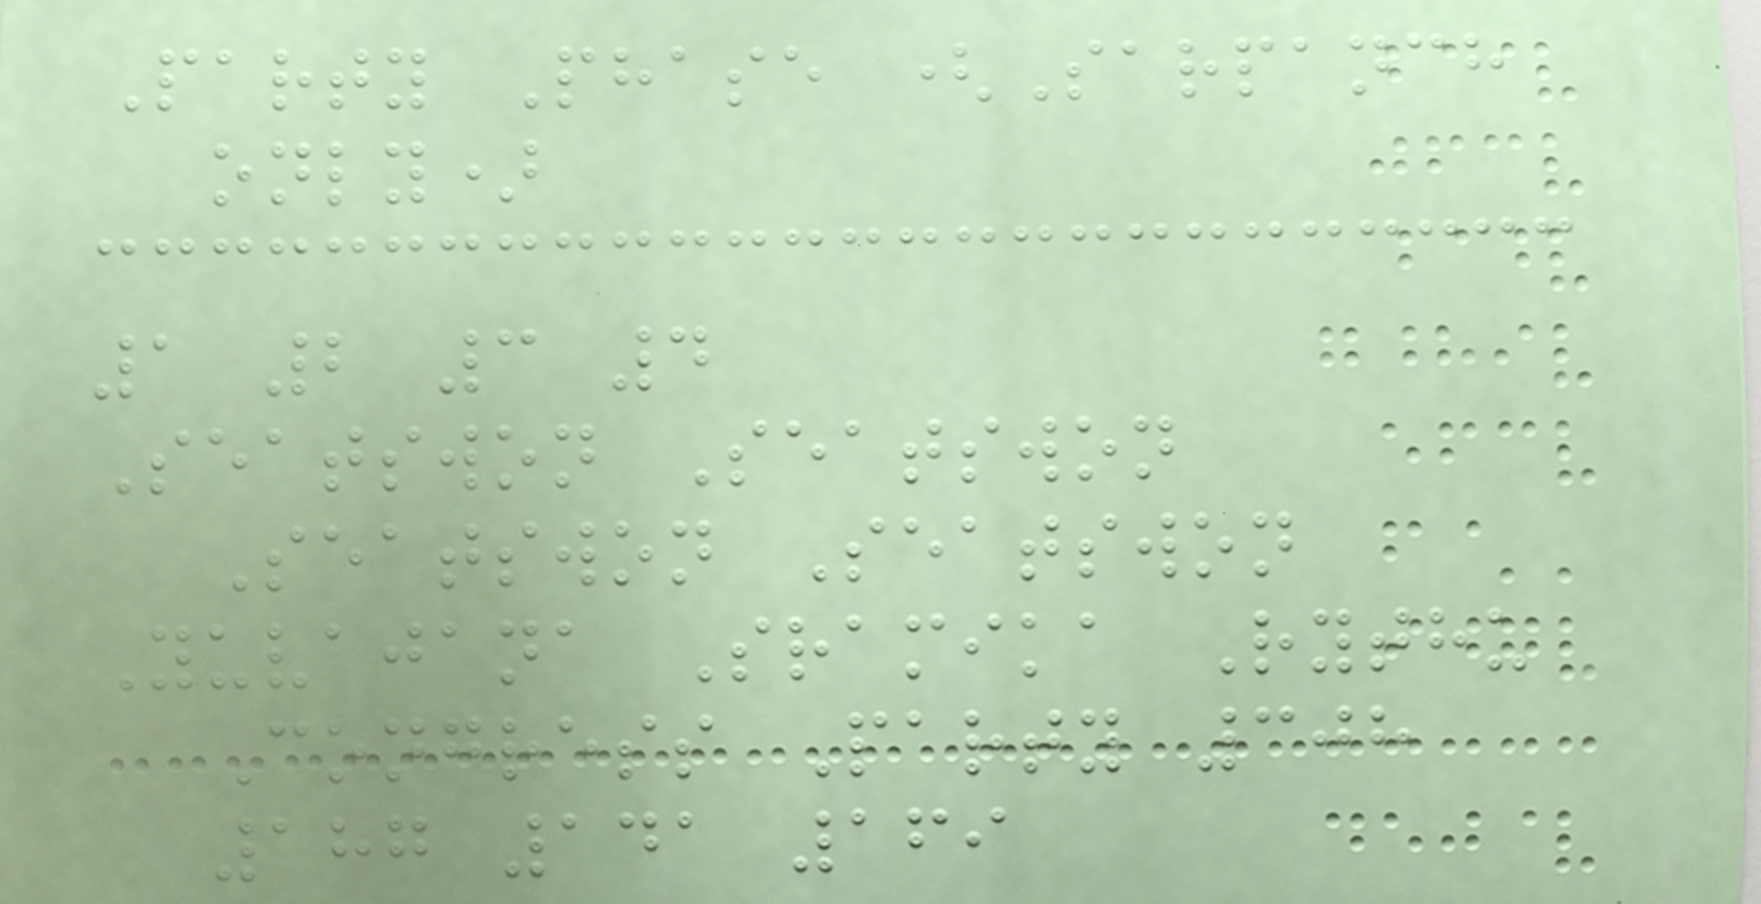Party Phase (Sarpanch
only)
1 2 3 4
Seatswon Seatswon
Seatswon Seatswon
Yuvajana Sramika Rythu
Congress Party 308
187 141 169
